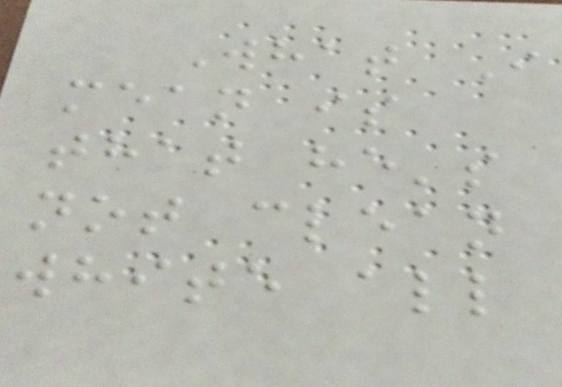What I
mean is
that he's
not clean
white all
